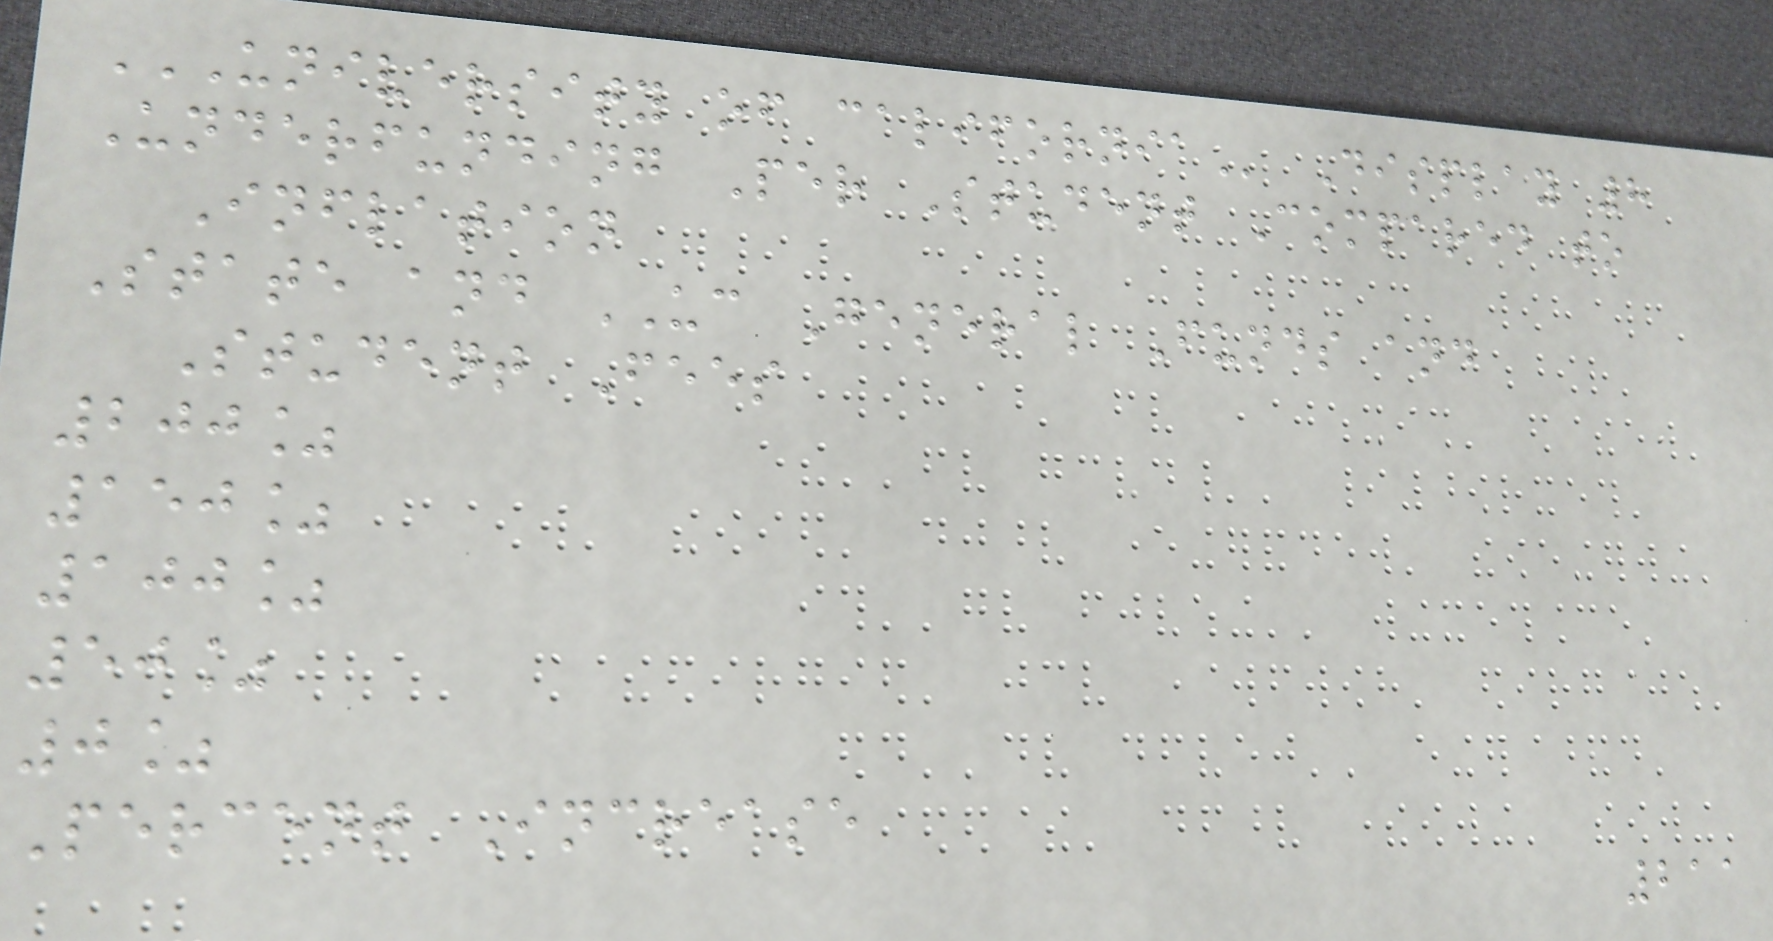UNIVERSITY OF CALIFORNIA Display 8
Underfunding Per Student Compared to
Inflation
State and UC General Funds and
Student Fees
200%
150%
100%
50%
0%
Percent Increase
211
